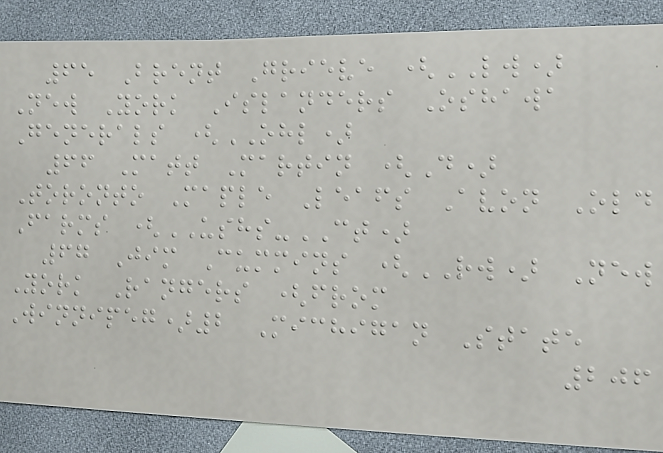65 Brent Grieve (LW)
New York Islanders Oshawa
Generals (OHL)
66 Matt Martin (D)
Toronto Maple Leafs Avon Old
Farms (USHS-CT)
67 Jim Cummins (RW) New
York Rangers (from
Winnipeg)2 Michigan State
206
